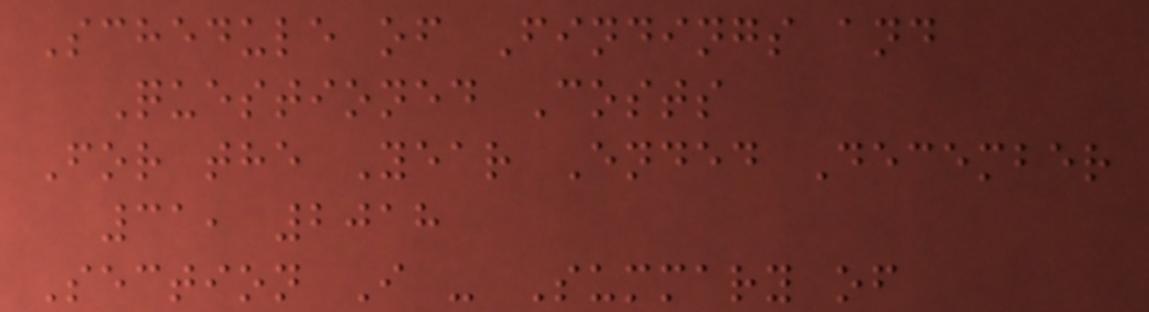Schedule of Findings and
Questioned Costs
For the Year Ended December
31, 2018
Section I - Summary of
